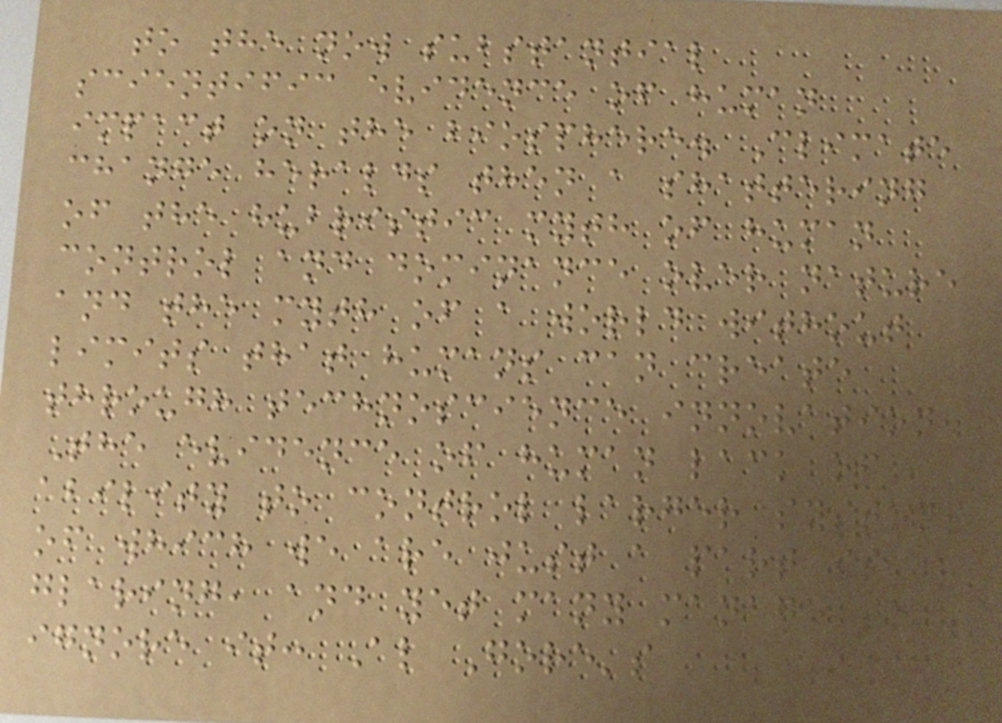to the now substantial
scientific evidence of human
impact on the biosphere. Climate
change heralds then a shattering
of the hubristic myth of human
control and dominance over nature
and the myth of a world without
limits that humans can create
through technoscience innovation.
The evidence of human lack of
ability to control larger systems
of which we are just a part is
glaring, and yet many manage to
ignore it: Al Gore's
